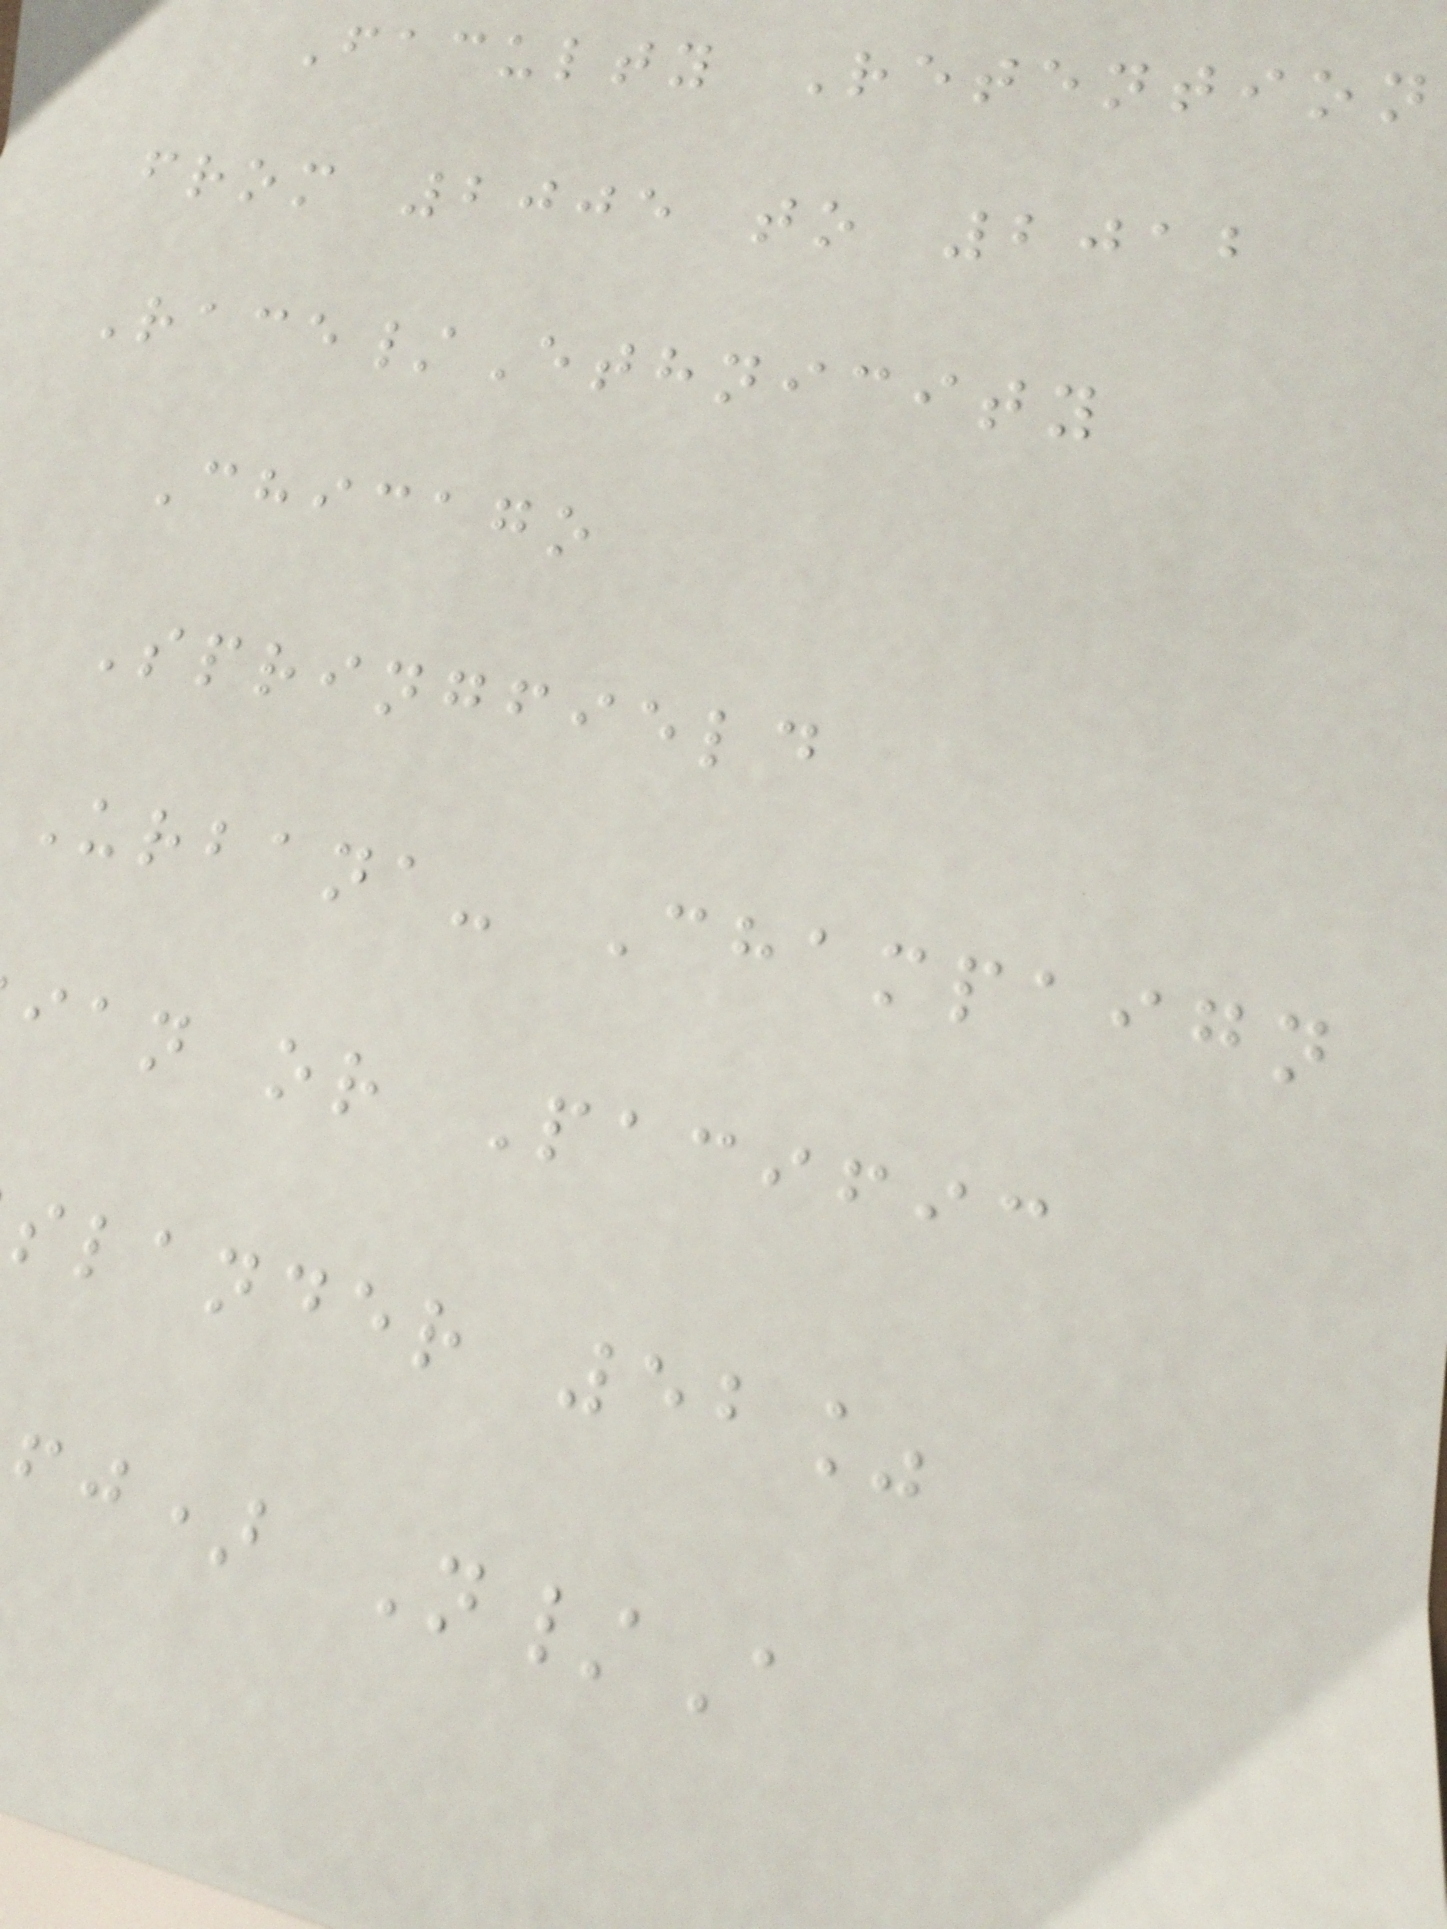Faculty Retention
from 2005 to 2012
Race/Ethnicity
Chicago
Springfield
Urbana- Champaign
ian or Pacific
slander 52%
fj) N/A
